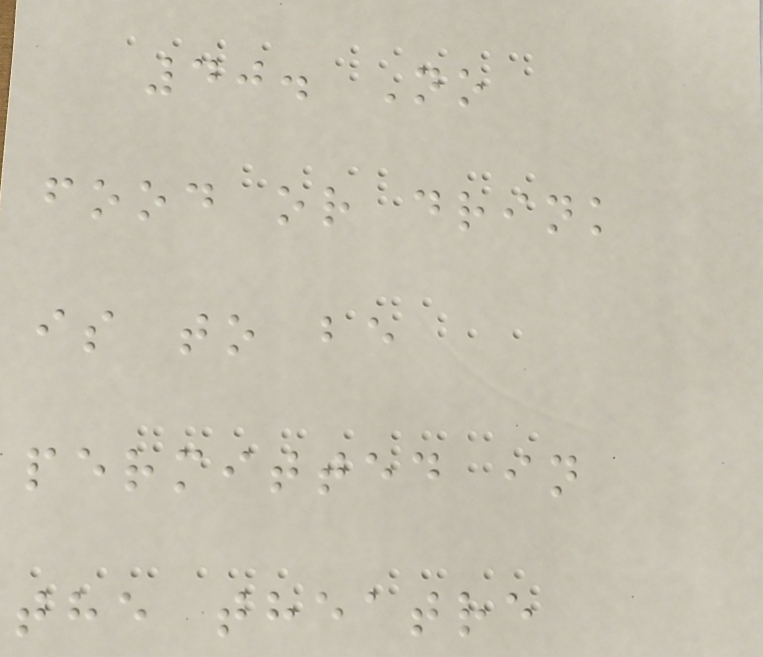40. No
food or drink
is to be
permitted in
the theatre
